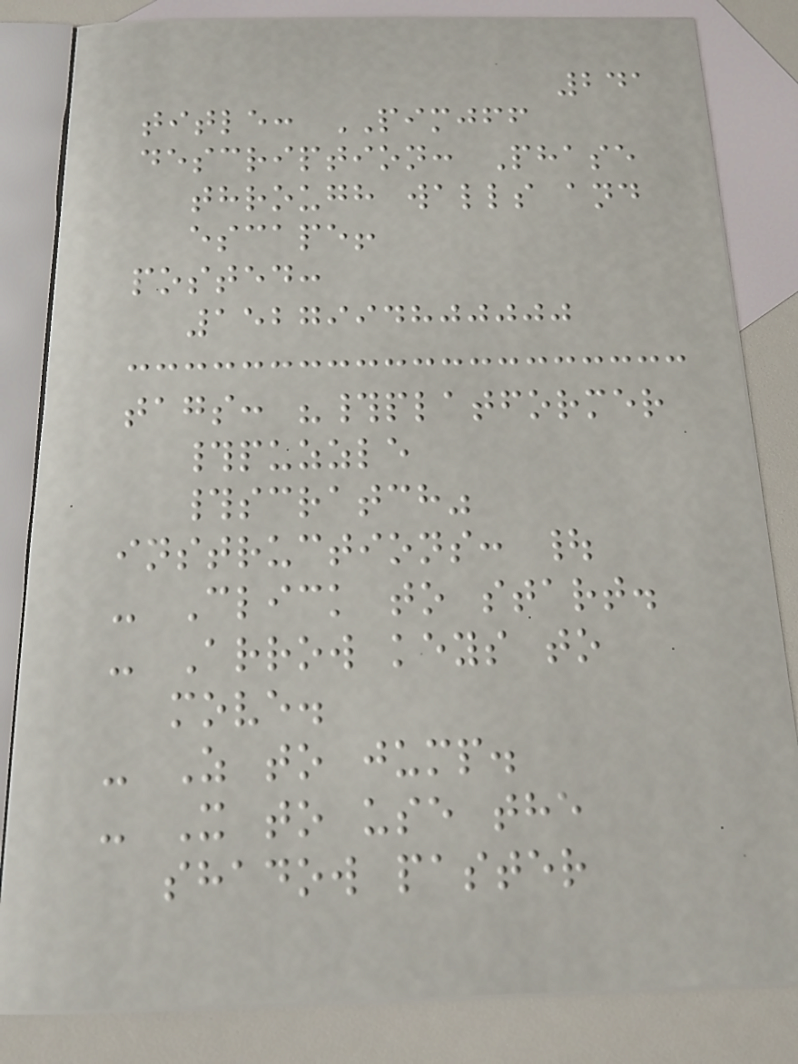241
title: PIMJFF
description: Phase
through walls and
escape!
posted:
1527994800000
tags: "#platformer
#puzzle
#scratch"
instructions: |
- Click to start.
- Arrow keys to
move.
- Z to jump.
- X to use the
shadow paster
